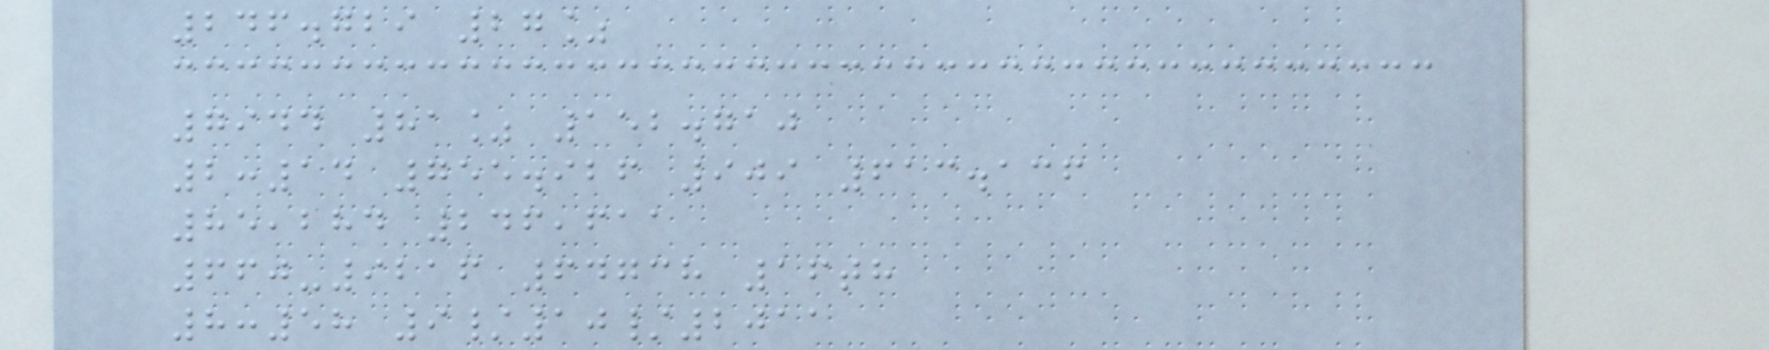246.729 27%
7944 81% 152.710
2:14 755.926 909 613.136
85,284 246,611
660-9216 64738 16th
8:58 9/10/2011
